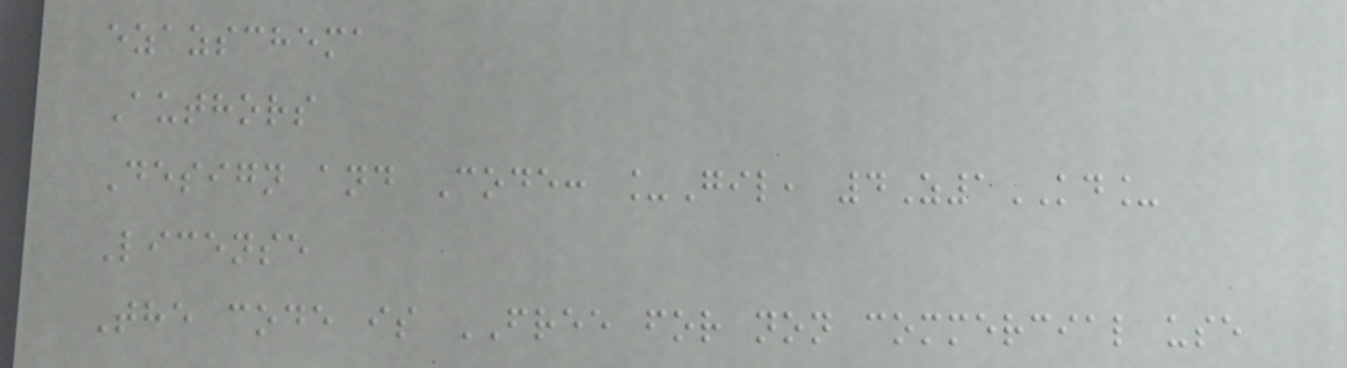ezazschema
Authors
Design and Code: _Gil, 4Z1KD_
License
The code is FREE for non commercial use
